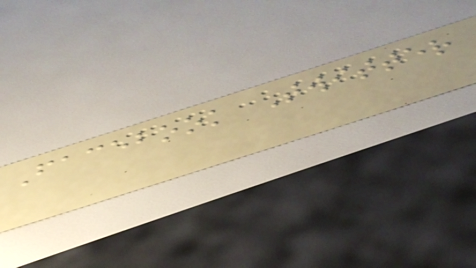Facebook Twitter
